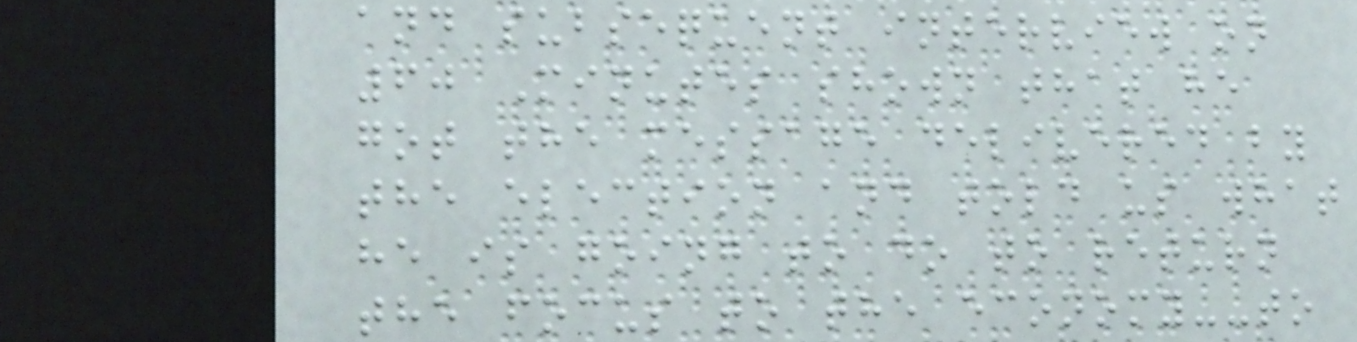and subsequent interview on
60 Minutes shown that he
got the message delivered by
the election and told us what
he is going to do to return
the focus to the economy--to
